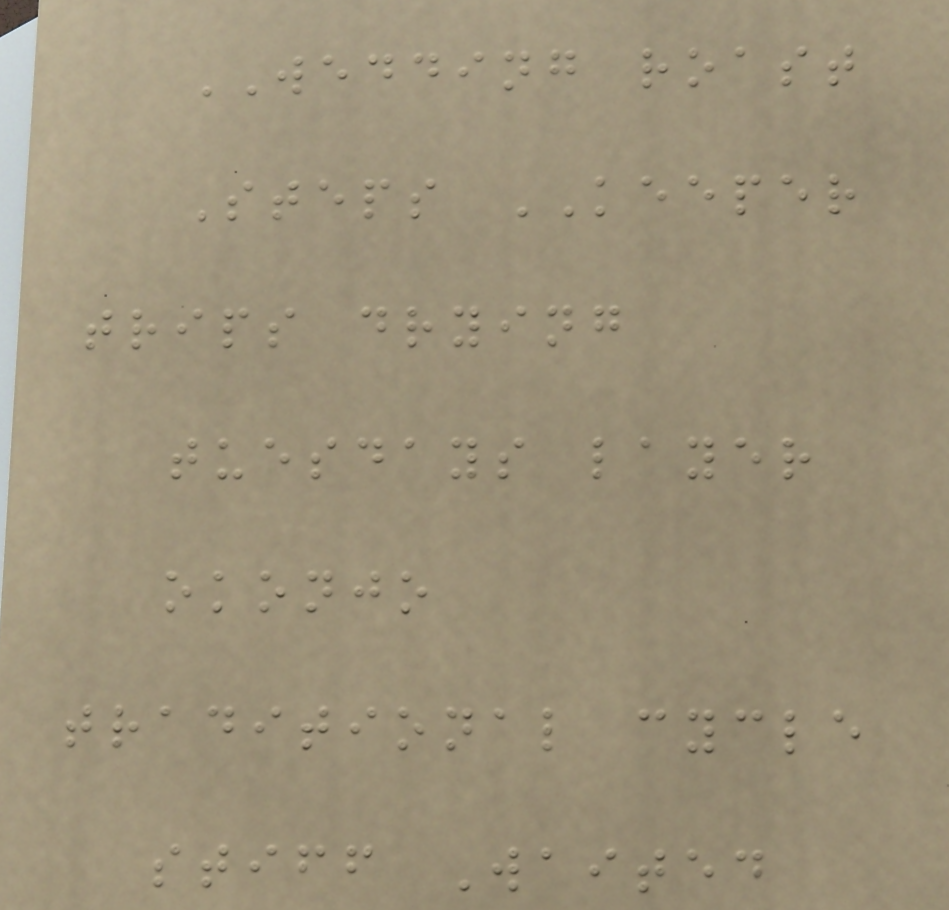WEDDING roast
Steps KEEPER
trips drying
tuesdays layer
okonjo
traditional cycle
stiff Waited
